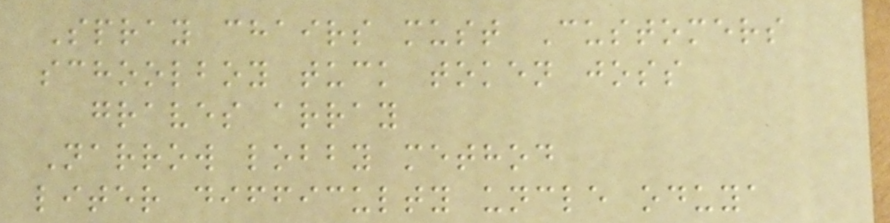Spray chairs must Customers
schoolboy tuck token joss
graves array
Narrow lobby method
liter difficulty uncle oduya
